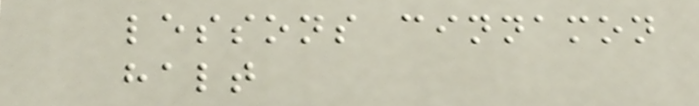lessons cinnamon
halt
